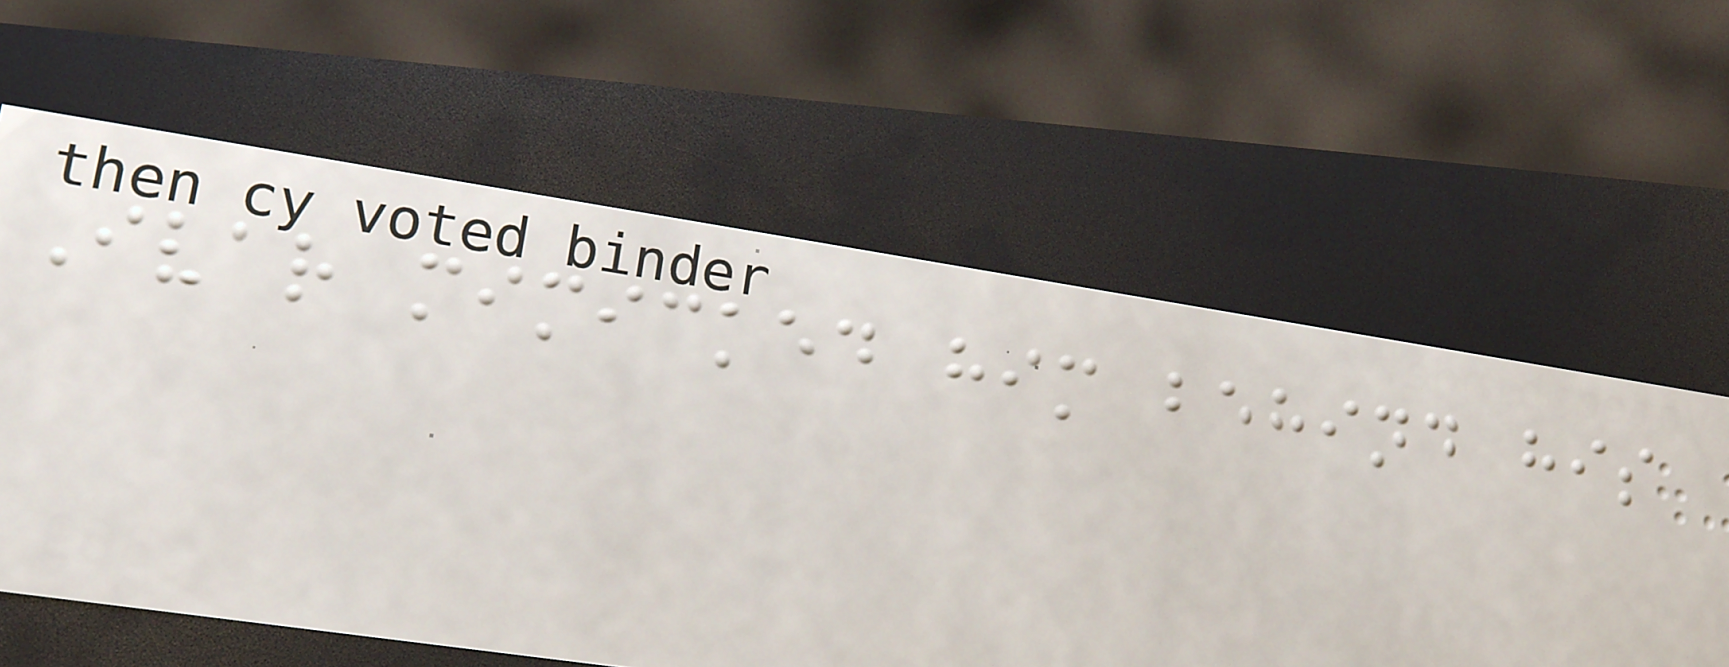Ivar mimicked him behind his
